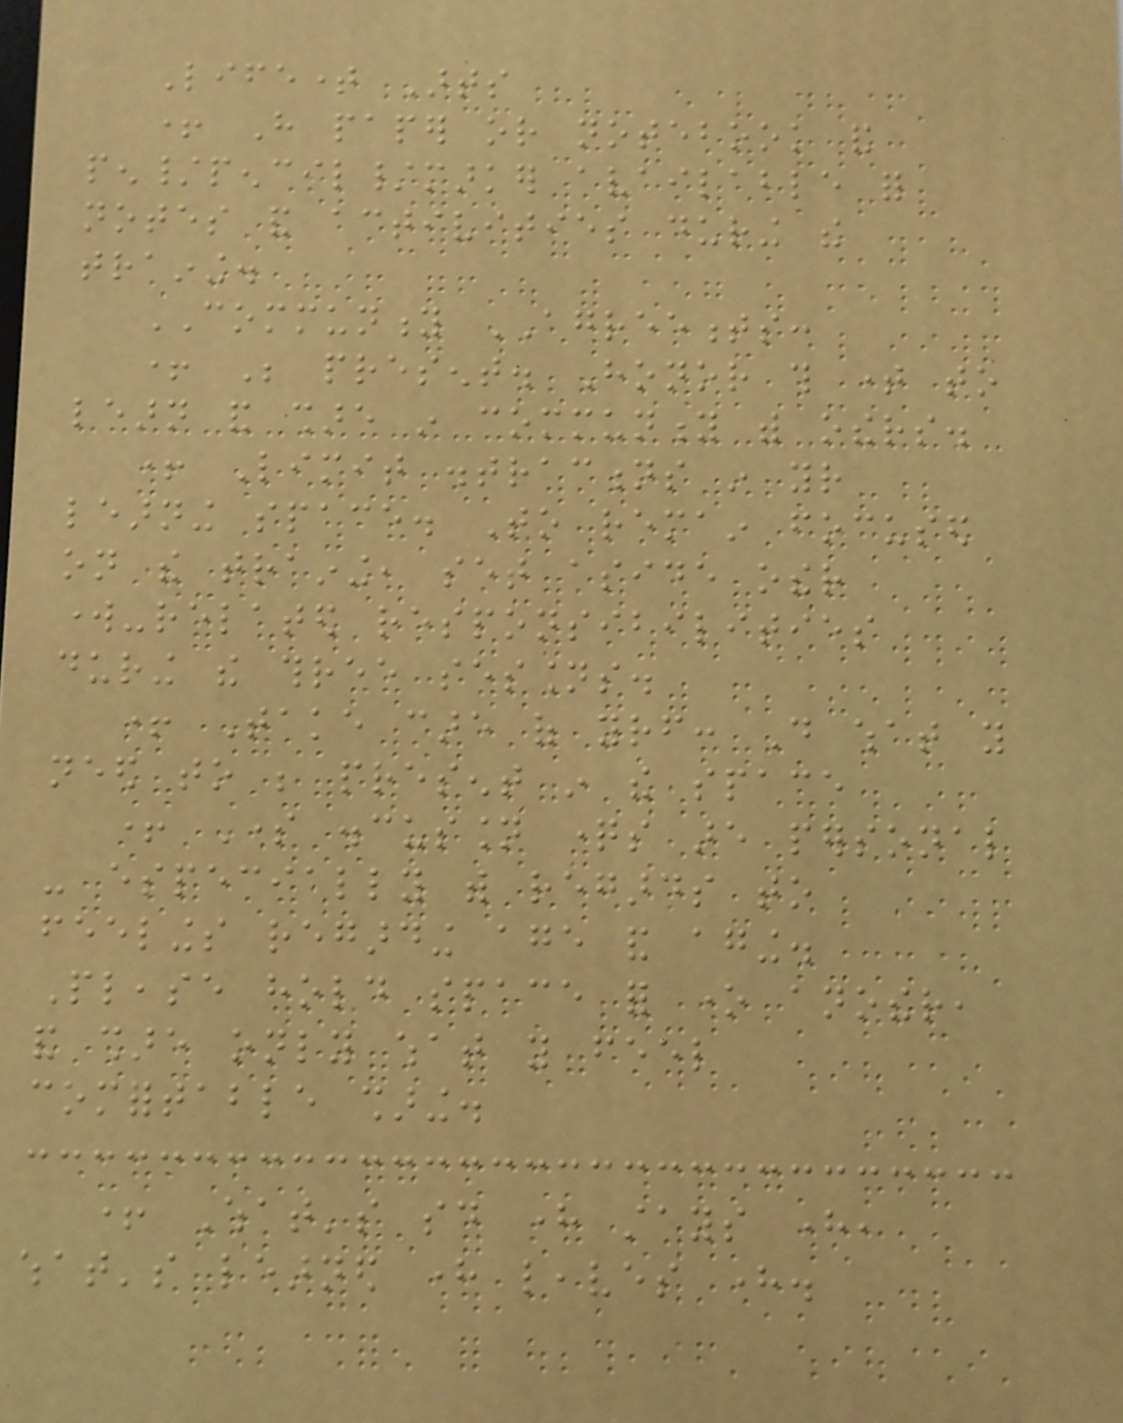Lifetime Arts
+ Have paper or notebook and
pen/pencil/marker available for
notes and activities during the
training.
COMMUNITY AGREEMENTS:
+ Be present. Honor this time to
learn and share in community with others.
+ Limit distractions in your
learning space. To remain focused
on the training, set aside other
work-related responsibilities
during the three sessions.
+ Take care of yourself: Do what you
need to be present in the space
+ Some discussion questions are personal
- especially with regards to
feelings regarding age and aging.
Please hold space for one another,
and share only what you feel
comfortable sharing.
+ What's said here stays here,
what's learned here leaves here.
